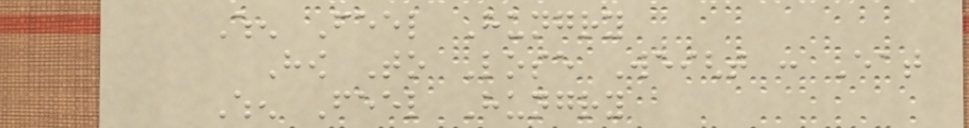When Feel Hungry
How To Lose Weight : Eat
When Feel Hungry
